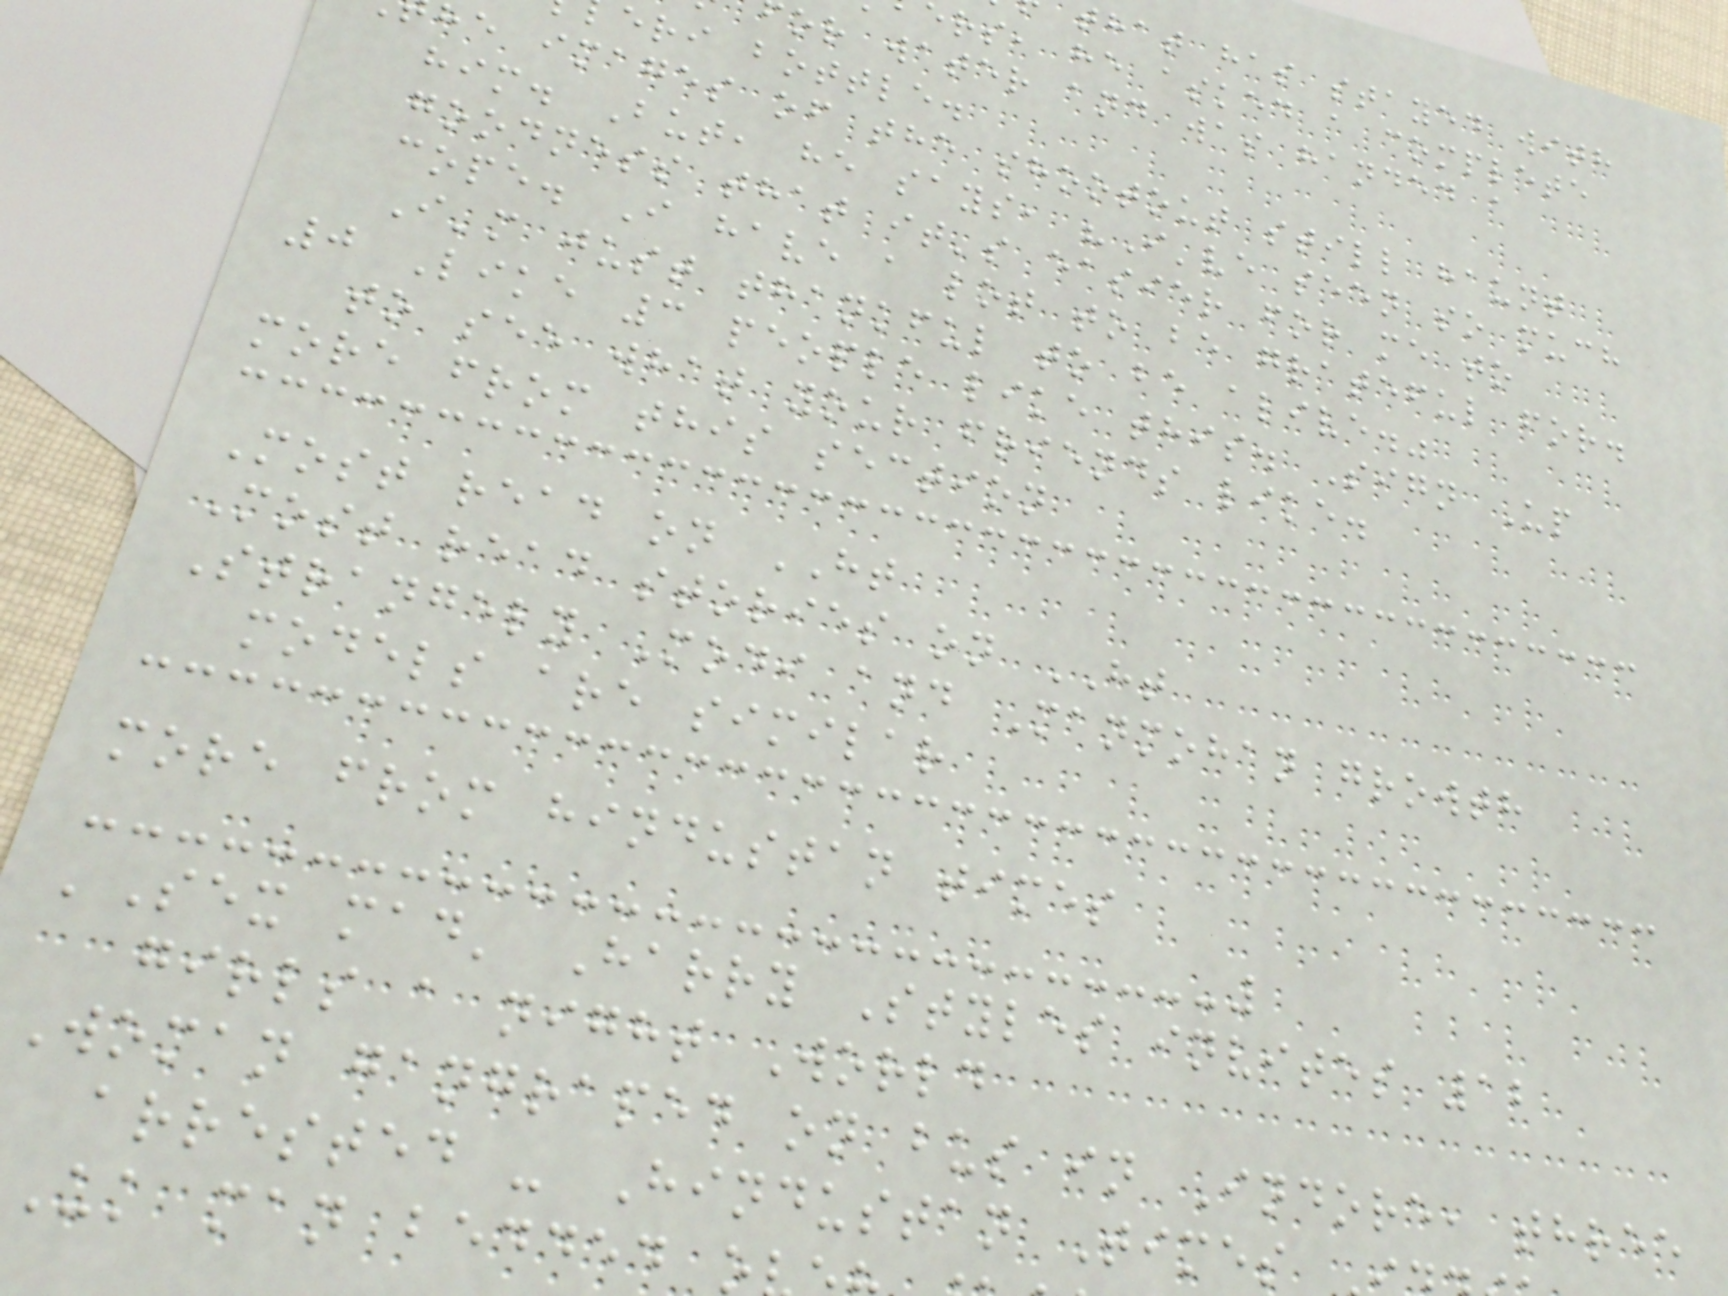that has stayed with
ers, he asked a complete
or water and was handed a
eri bottle.
he images of the shootout still haunt
him. But, he says, "I've seen so much
goodness that it's easier for me to
cope. I have a lot to be grateful for.
I'm just thankful to be alive."
0 Like 3 people like this. Sign Up
to see what your friends like.
more from this section
Most read on HT
Most read stories on HT
Strangely Modi and Manmohan growth
models are similar
more from hindustan times
'Sex mad' Harry Styles invites 12
girls a night World
Woman gangraped on bus in Indore, three
arrested - Hindustan Times
uk man bedded
